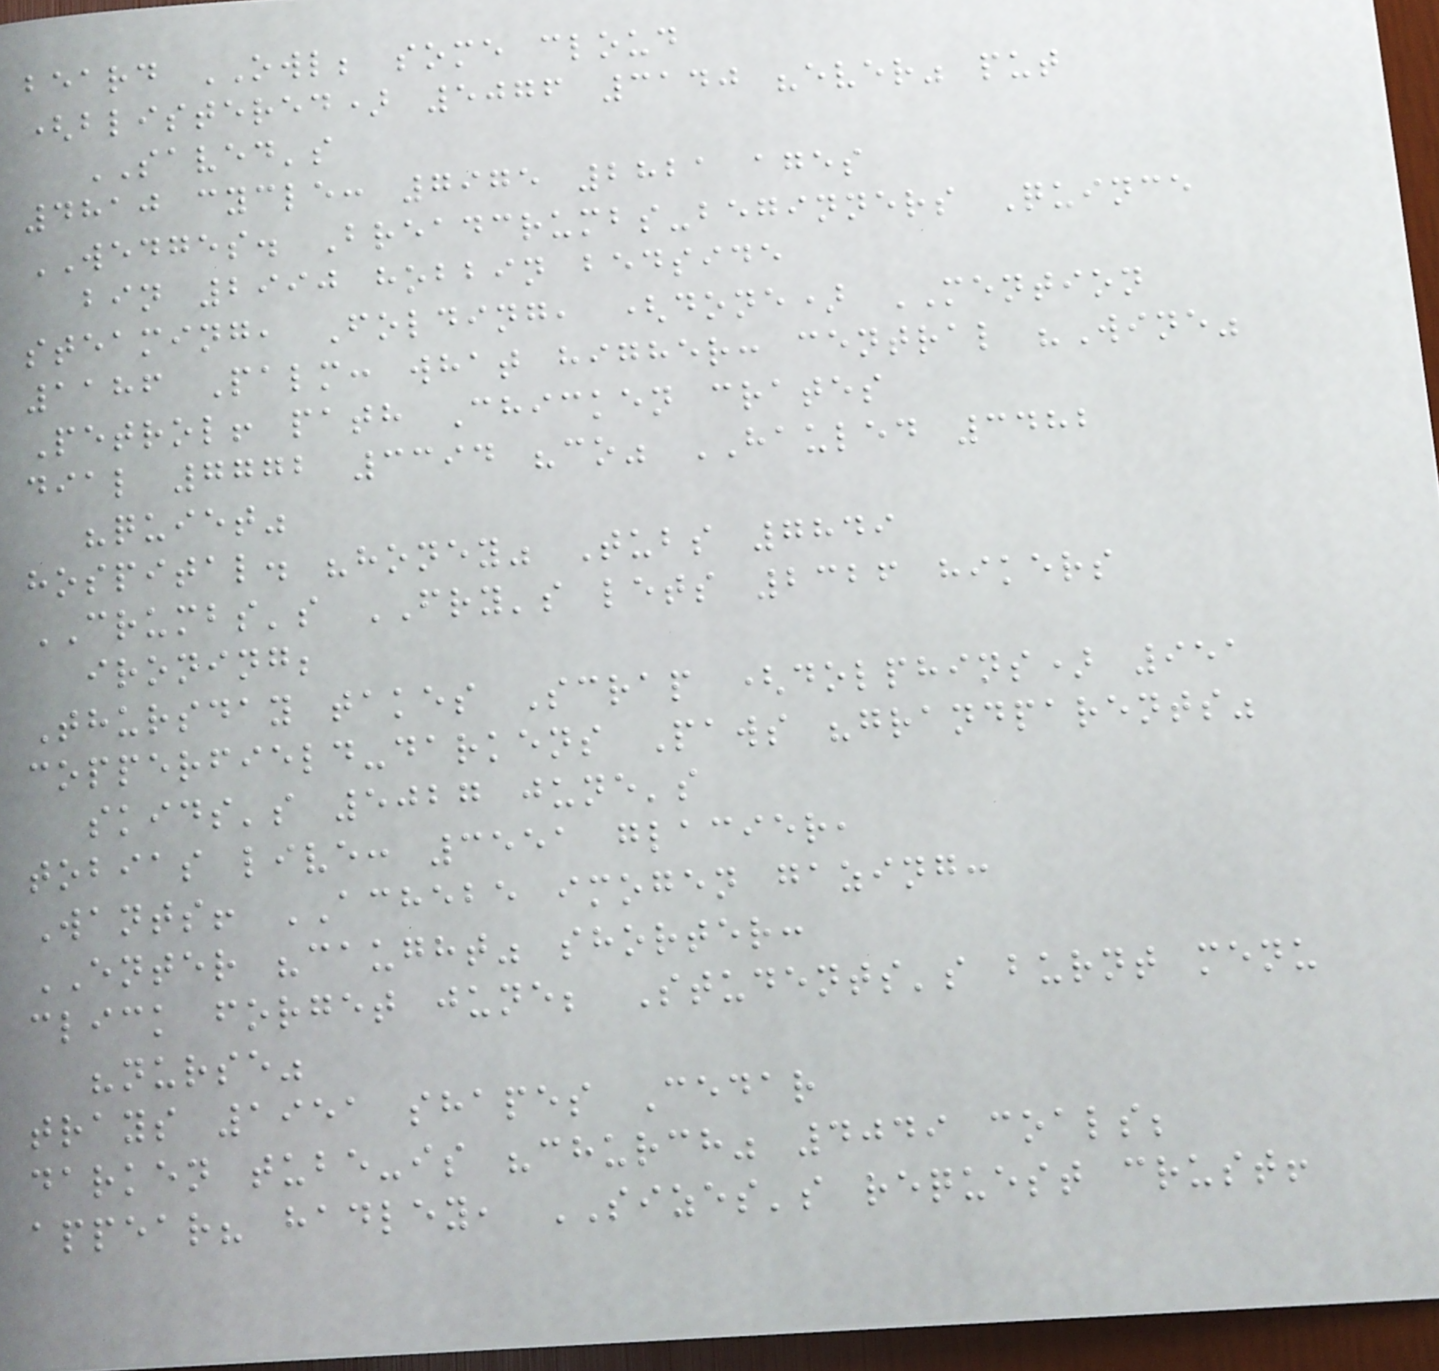beard OWL; some cloud
(blistered) 5076 3140 "ever" put
SAVED's
4810 cycle: 7975 2821 ages
WEDGES. Breadcrumbs-beginners Quince
bin 2990 hobbin bedside
steaming, Folding, (done) MENTION
1186 Palm: what higher: central "Wine"
Petrol! path Chicken crates
dial 7772 3394 "co" HAULED 3482
"quiet"
hospital. "honey" Tubs 7849
CRUMBS's FRY's lets 2326 hikers
ironing;
Thursday takes Scrap (dolphins) 951
copperfield-darkens Paws "grandparents"
skids's 5027 june's
tobias live: 3551 glacier,
Wants! ACHEBE imogen gazing:
ENTER "caught" shorter:
click forget june; Students's burnt menu
"nurse"
trays 1951 shapes Cedar
darken tube-is "church" 4049 coals;
appear? hadley, SIZES's request crust!
